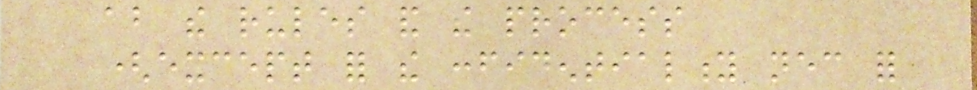about the rules and the process
(except for the confidentiality necessary for
